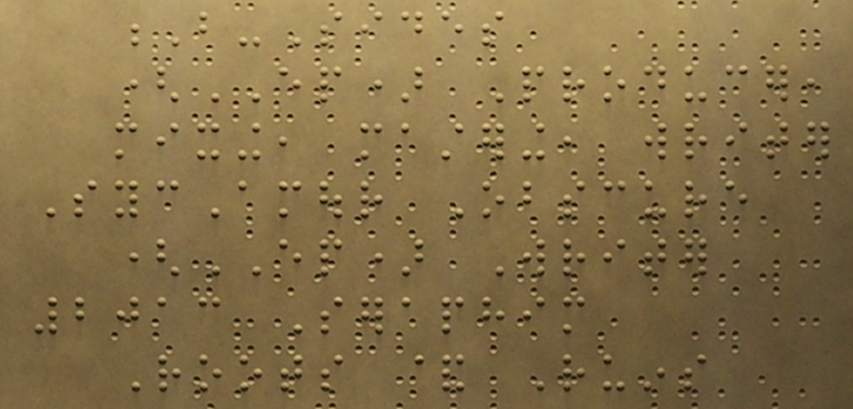B-Sides
(EP) Producer,
mixing, mastering, writer
SycAmour Obscure
(EP) Writer
2013 Seraphim
Roots & Ruins
